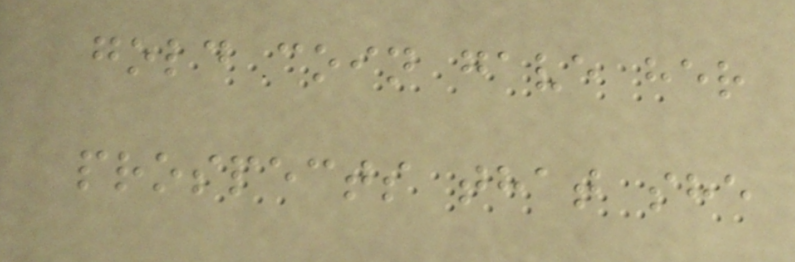gold coin gave her
prospects that she
